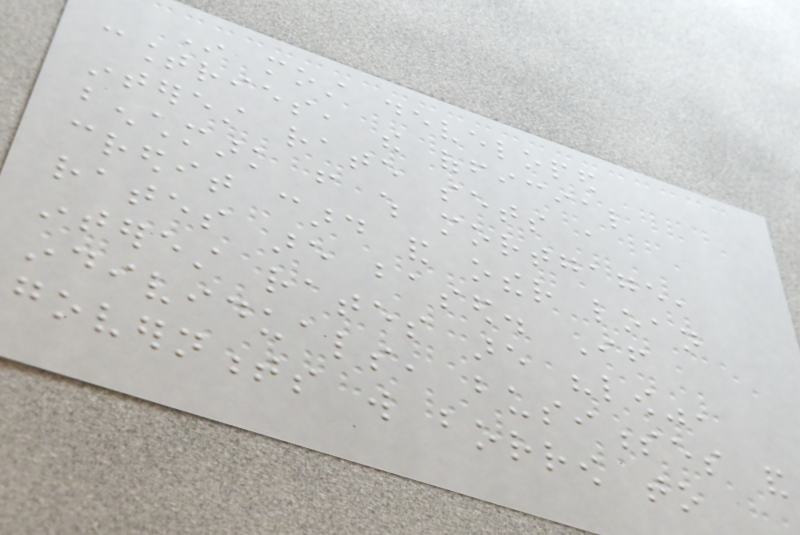In most developed
countries, the official
interest rate sets a
benchmark from which mortgage,
credit card and other loan
rates are based. If
interest rates are "low",
individuals, businesses and
governments will borrow to
